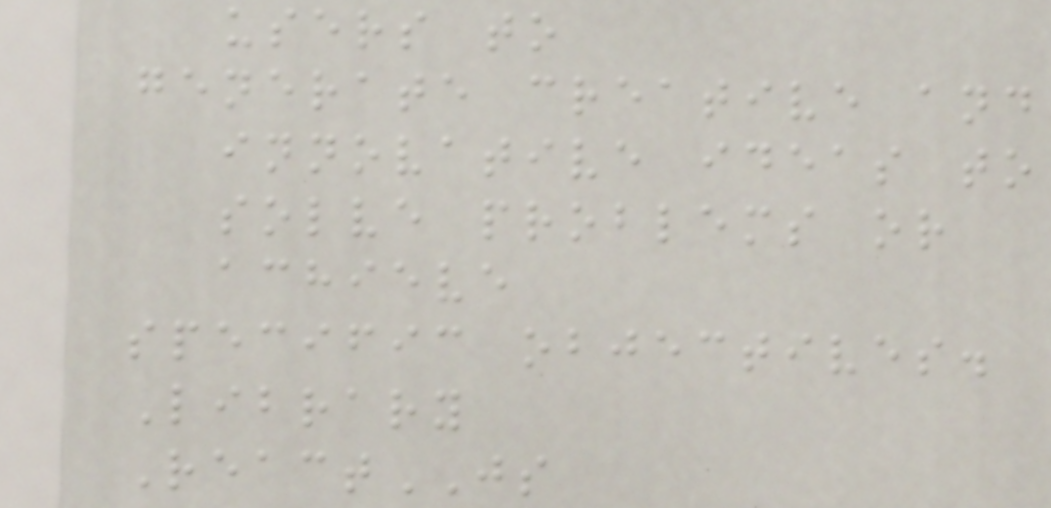users to
generate creative and
innovative ideas to
solve problems or
achieve
specific objectives.
Library
ReactJS
